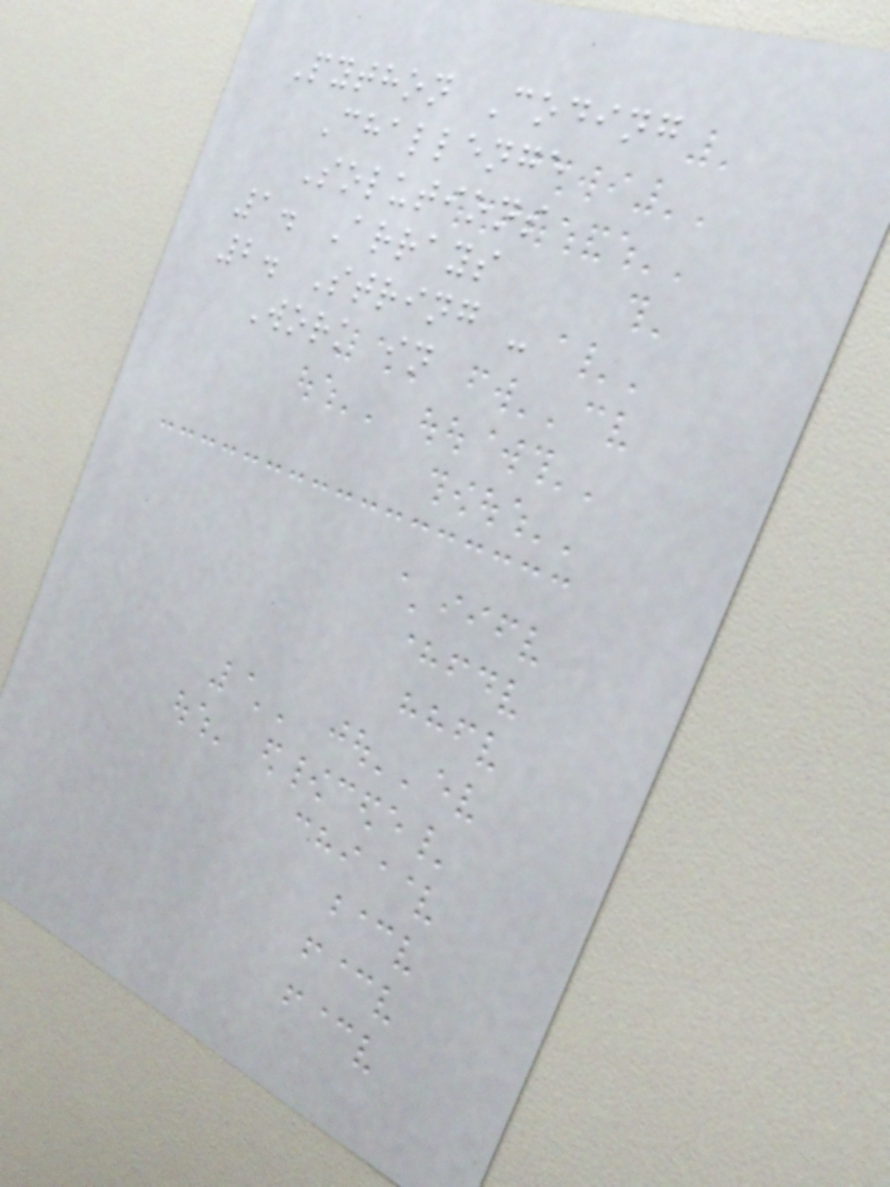Python Coding
Challenge
Solutions
1. Arrays
2. String -
Work in
